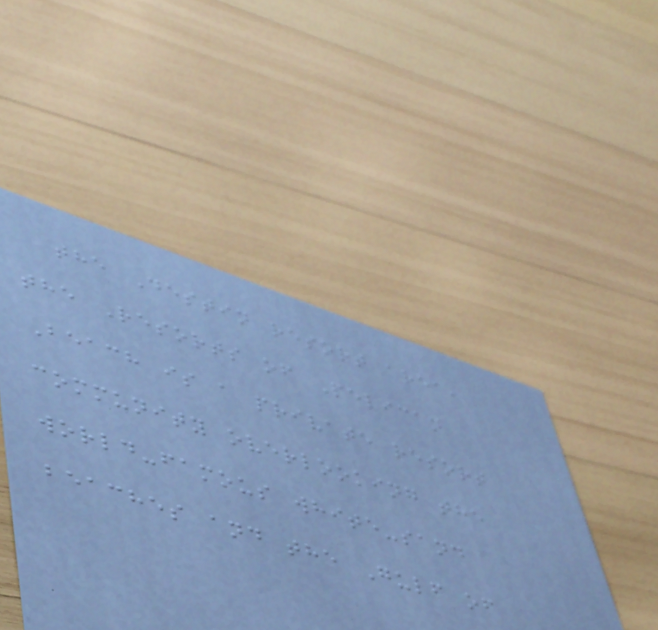the Destin resort area,
the Resorts of Pelican
Beach is a private resort
community overlooking the
world-famous white-sand
beaches and the Gulf of
